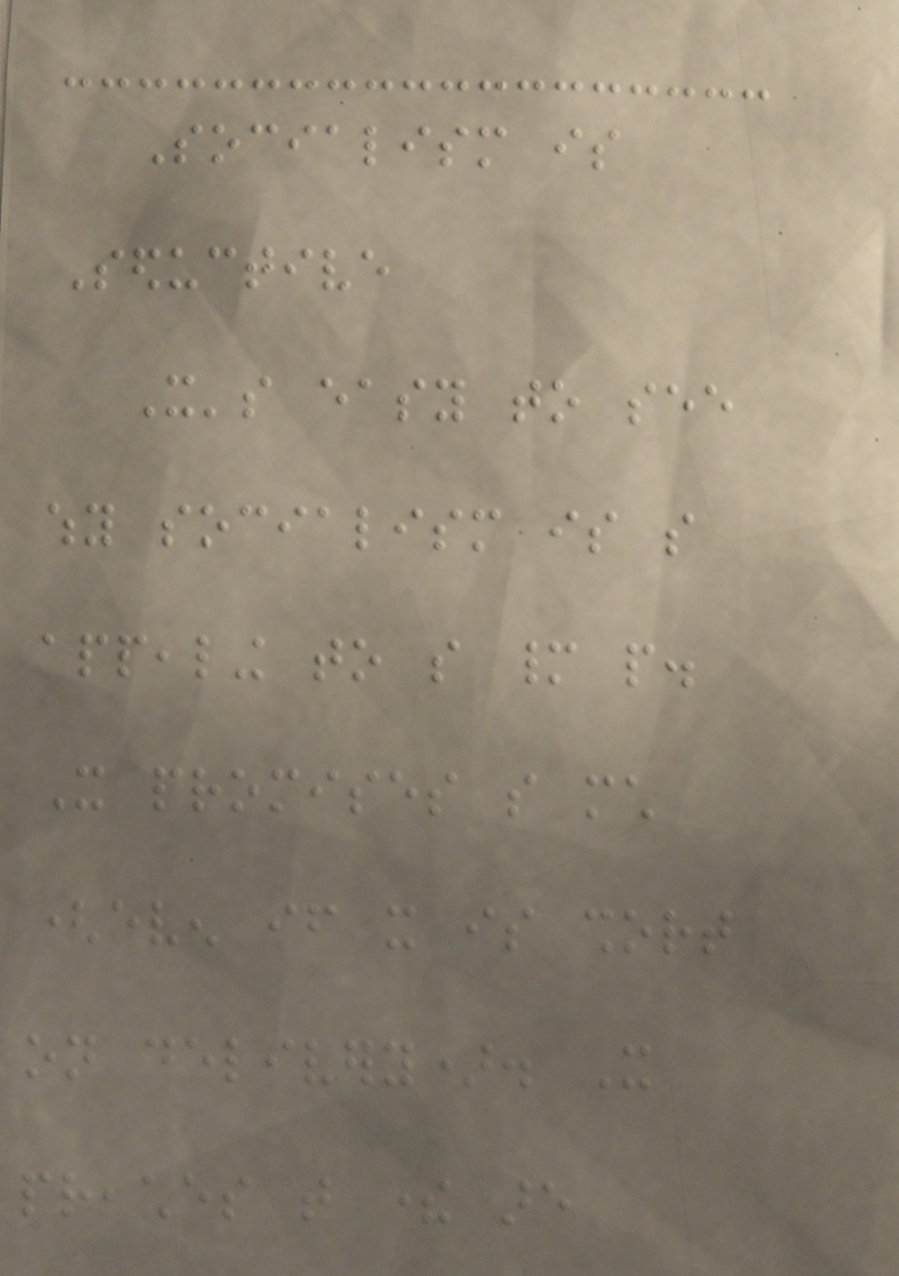Socialism is
Seductive
It's easy to see
why socialism is so
appealing to so many people.
It promises so much
(even if it is short
on delivery). It
preaches that there are
